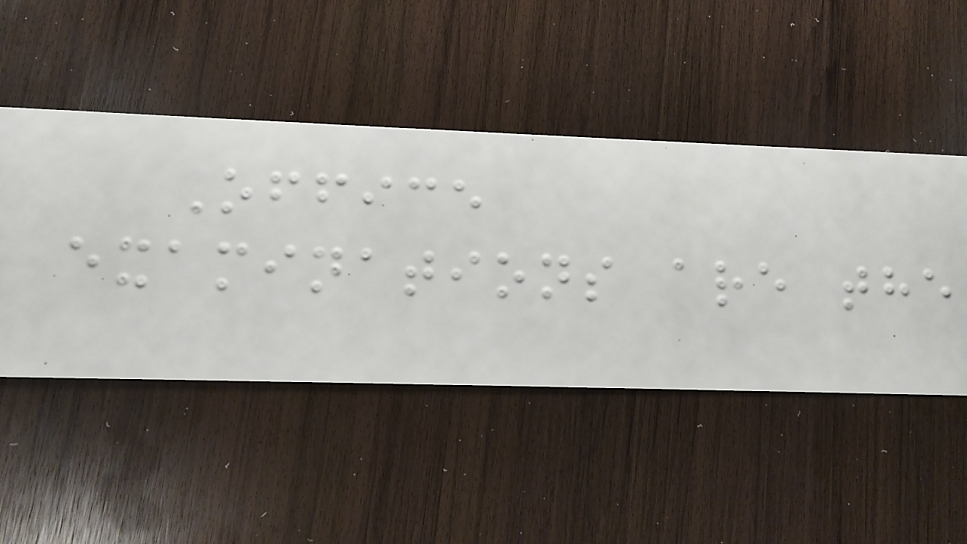Office
examinations are the
